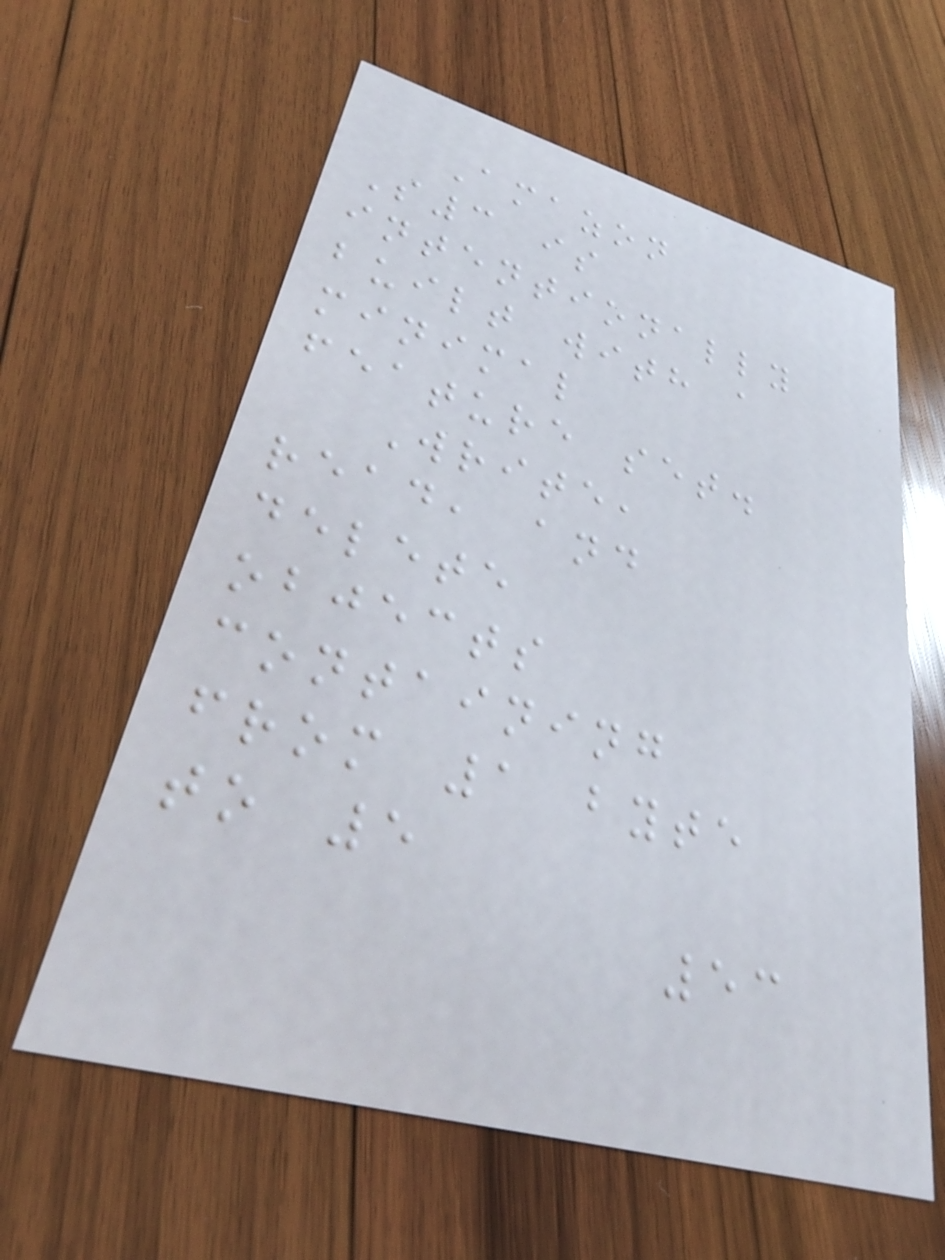Amazon
S3 is
intentionally
built with a
minimal
feature set.
Write,
read, and
delete
objects
containing
from 1 byte
to 5
53
